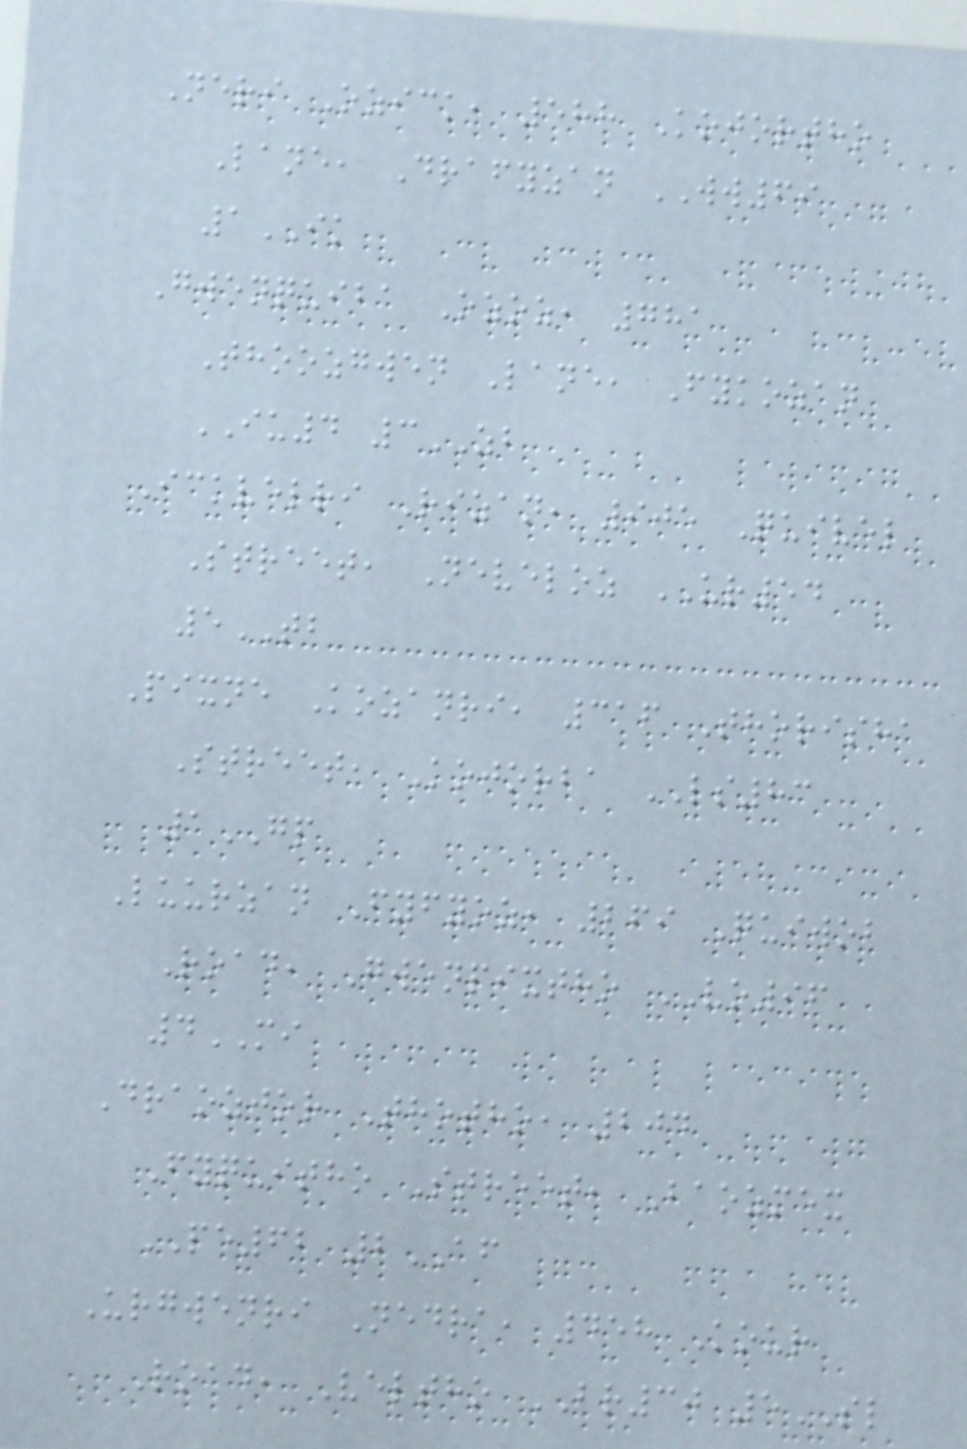Neri Ozick, 588 Kojortho
Lane, Drafyzan WW69
1IK
Gwenquiba Ozoz, 781
Thoozgwen Lane, Fykozan
IU4 3ZB
Ickvelri Rizan, 905 Quivel
Street, Neveloz UR54
5TB
Pixne Kozanri, 316 Thorisha
Street, Kojorba LS83
1GP
Luurzan Fyfyoz, 269 Quiwob
Road, Gwenpixtho VO96
4MI
Draozjor Thotho, 204
Fyquitho Street, Baozmex
PE62 2AF
Urgwenri Nedra, 458 Kour
Road, Veltho BR30 5SL
